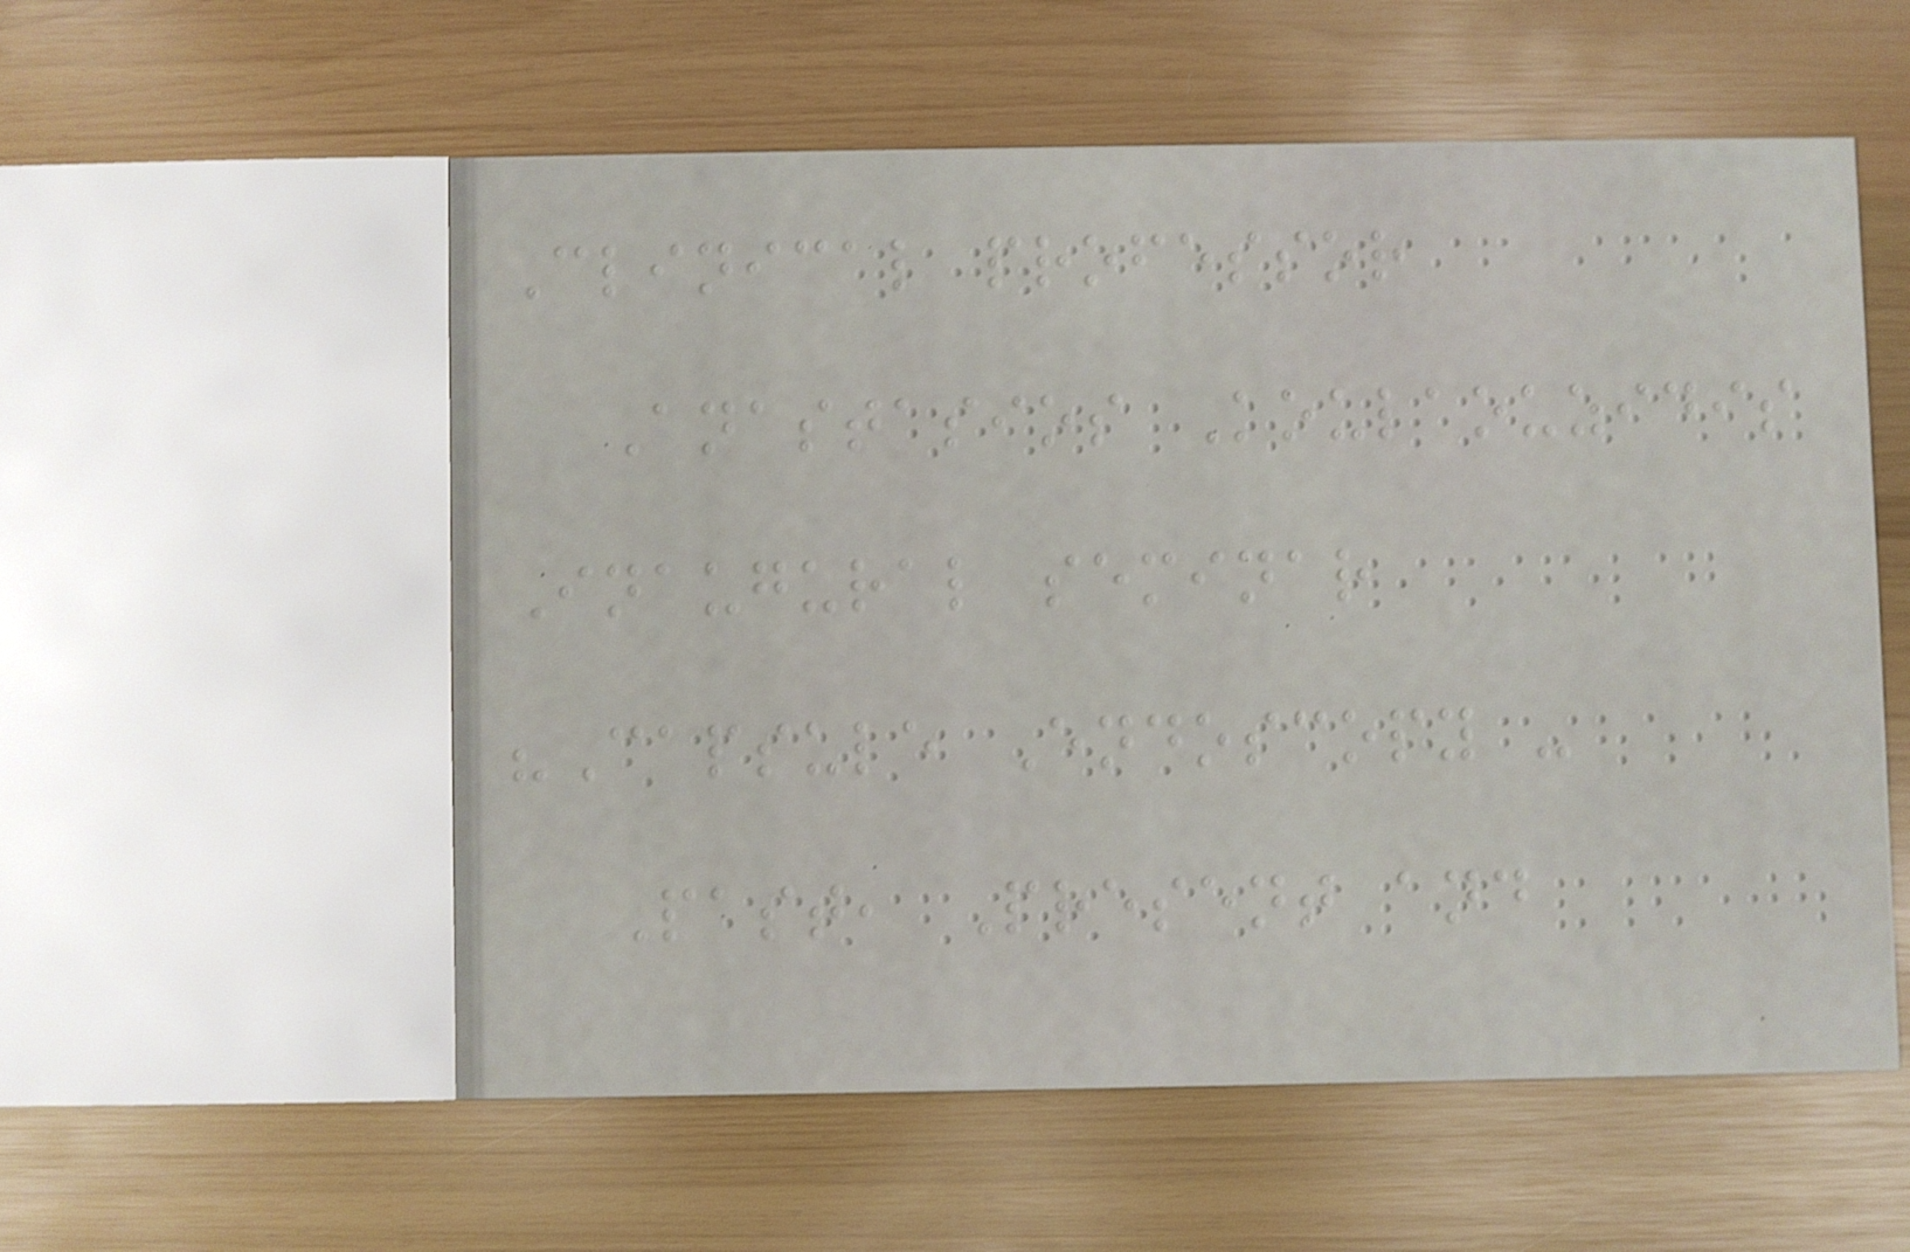Clinical professor
Anastasios Koulaouzidis
Inaugural seminar
"Capsule Endoscopy -
Past, Present and
